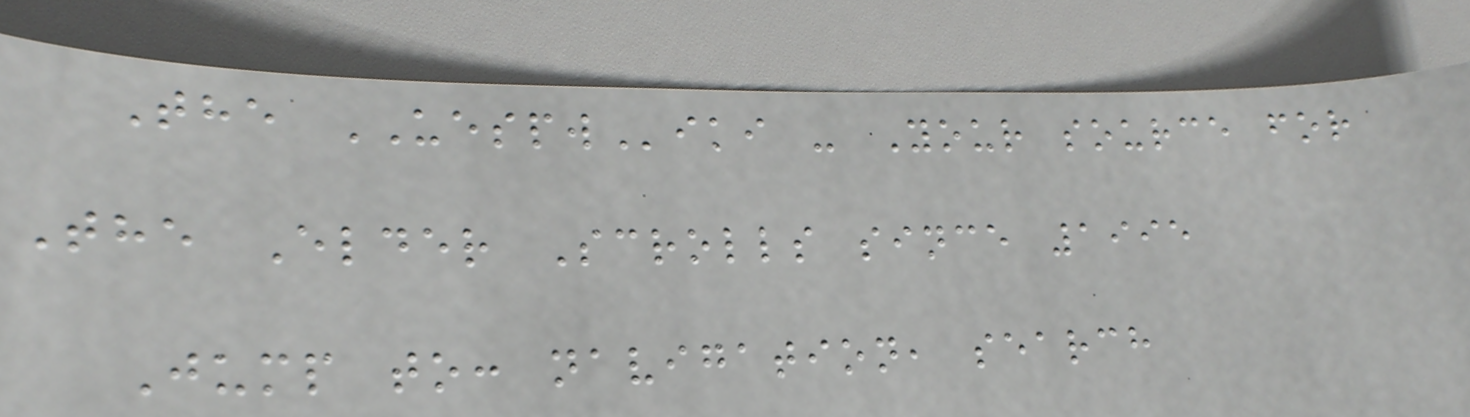The UESPWiki - Your source for
The Elder Scrolls since 1995
Jump to: navigation, search
